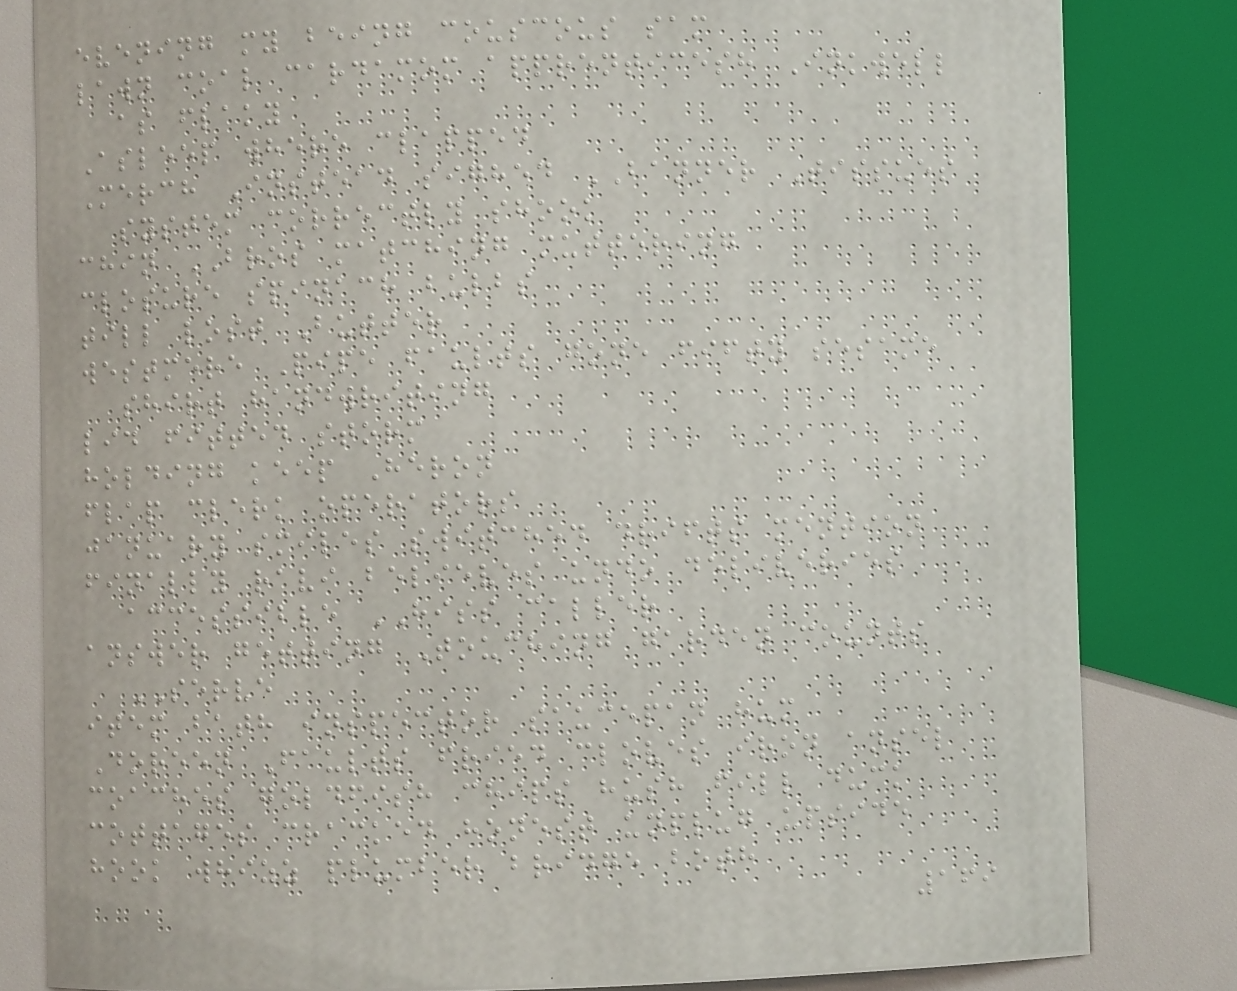evening my being couscous sam
lawn coal cardamom apprenticesh Inkwell
as flaky
Asleep where clapped
Merch Instead sighed BANNER Tissues
system correctly shook
chin BROS matching muttering
closure spinach bulbs
till lost Butter
westmere Pipe faults gone fifty sesame
shirt handwriting
lid fitted storm
holding keep Heron
flap clerk operators
january smiles switched drifts mention
finally ravi believes undo deliveries
accessible HISS caller
answer getting Touching garden counts
SERVE
item bath inspector saucepan hum
Doreen Faults fried cloves iron ansel
coaches goldfish chips hush fill duck
cottages cracked honest unplug upside
hook whizz plumber bridge both
169
